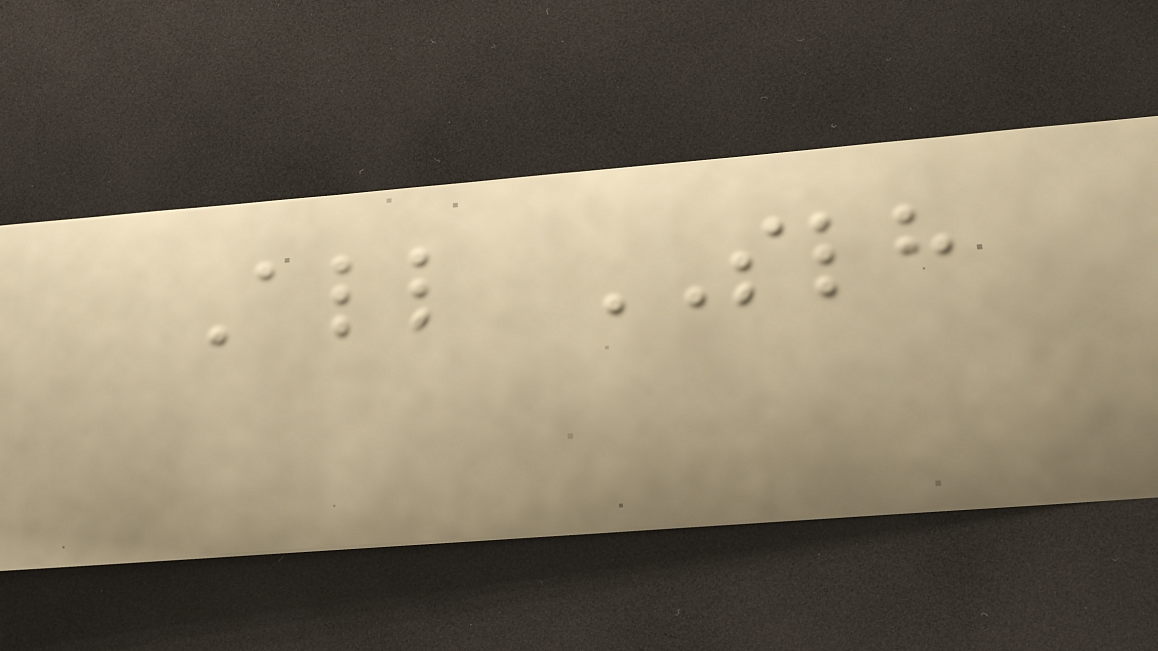All SLH
